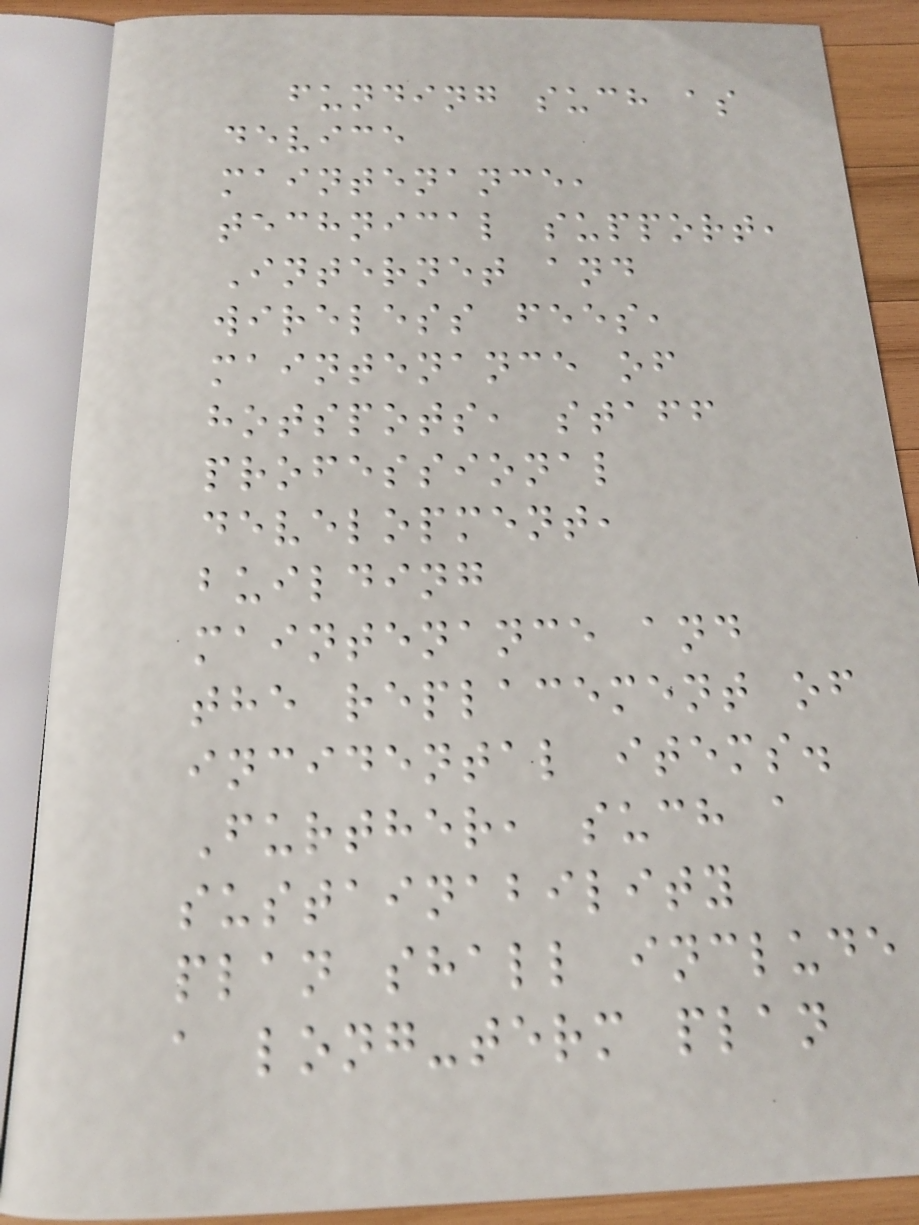funding such as
device
maintenance,
technical support,
Internet and
wireless fees,
maintenance of
hotspots, staff
professional
development,
building
maintenance and
the replacement of
incidental items.
Further, such a
sustainability
plan shall include
a long-term plan
